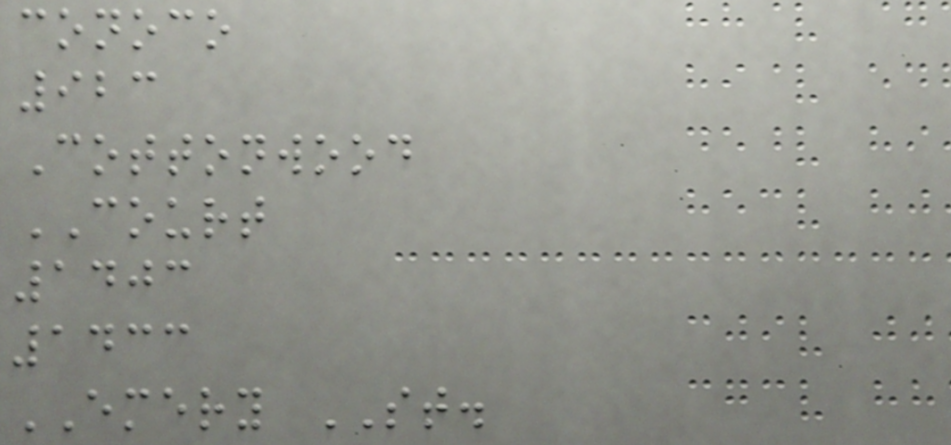conoco
923
Cottonwood
COURT
1403
1433
EMERY ST.
